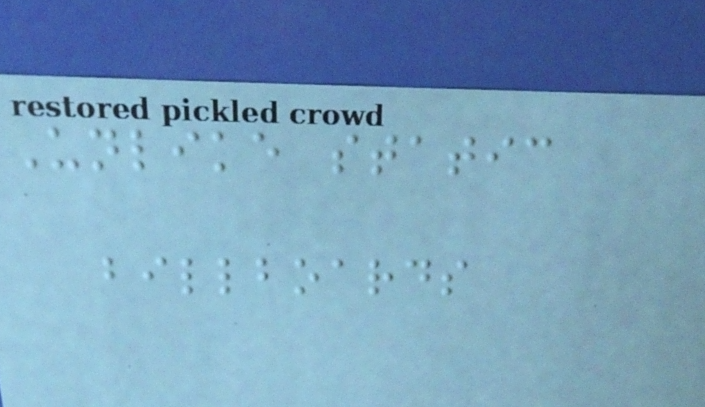Unlike static
billboards
